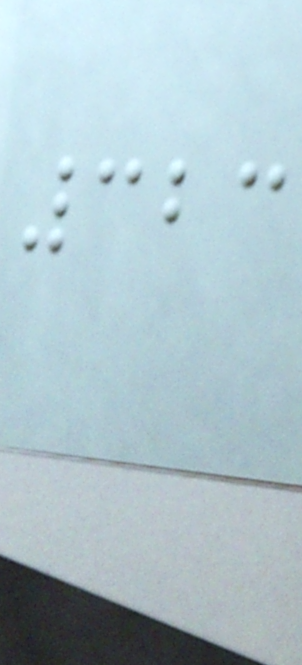323
